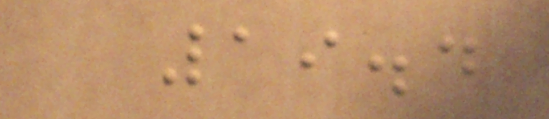19.4
